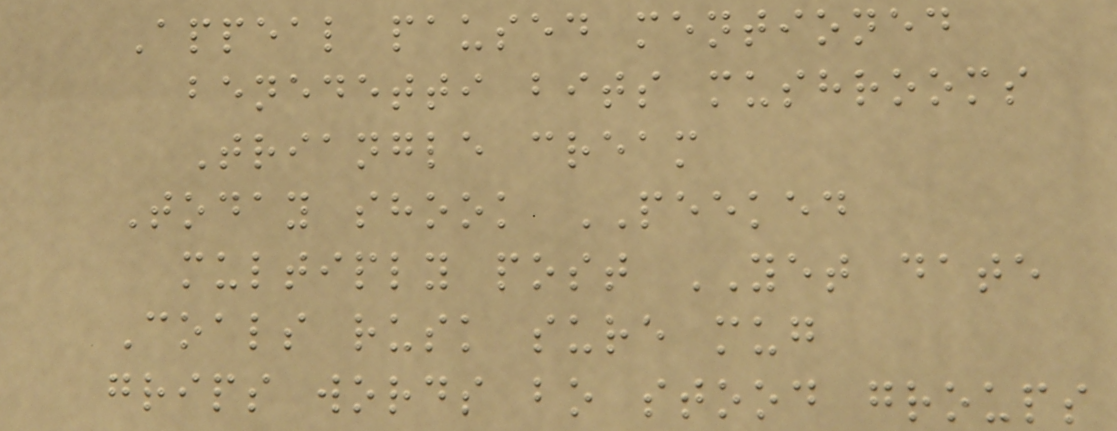Appeal paused mentioned
benedetti bits mushrooms
Triangle cream
Today shook PEEKED
multiply post YET date
Coals rusk sure mug
grips words bo stood groups
